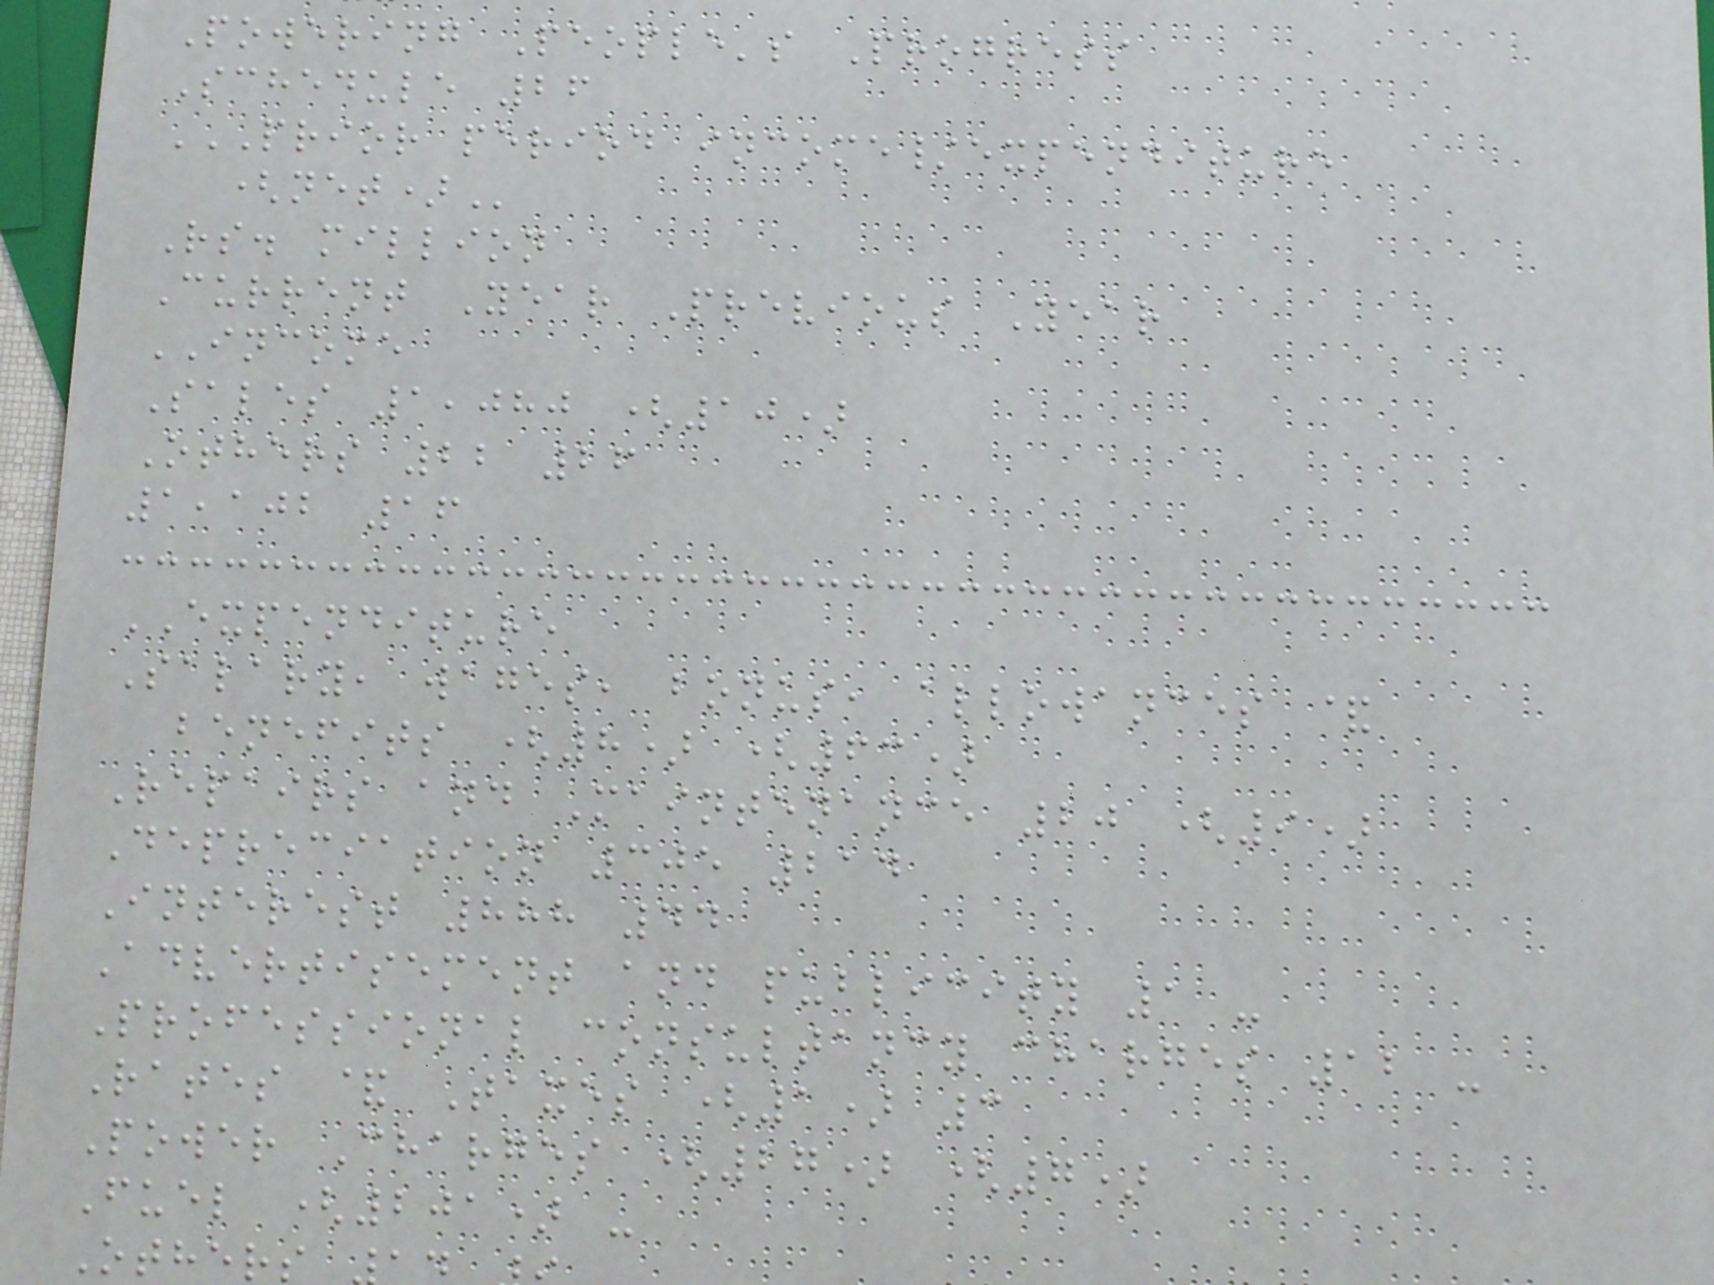Powering People's Progress
Schedule 26
PRIOR PERIOD INCOME/EXPENDITURE
Rs. million
Current Year Previous Year
INCOME
Sales 1,080 (10)
Others 22 26
1,102 16
EXPENDITURE
Salary, wages, bonus, allowances &
benefits (8) (63)
Repairs and Maintenance 20 (9)
Depreciation 305 214
Interest 888 44
Advertisement and publicity 1 -
Professional consultancy charges 12 -
Rates & Taxes (1) 3
Power Charges (27) (7)
Fuel (201) -
Others
